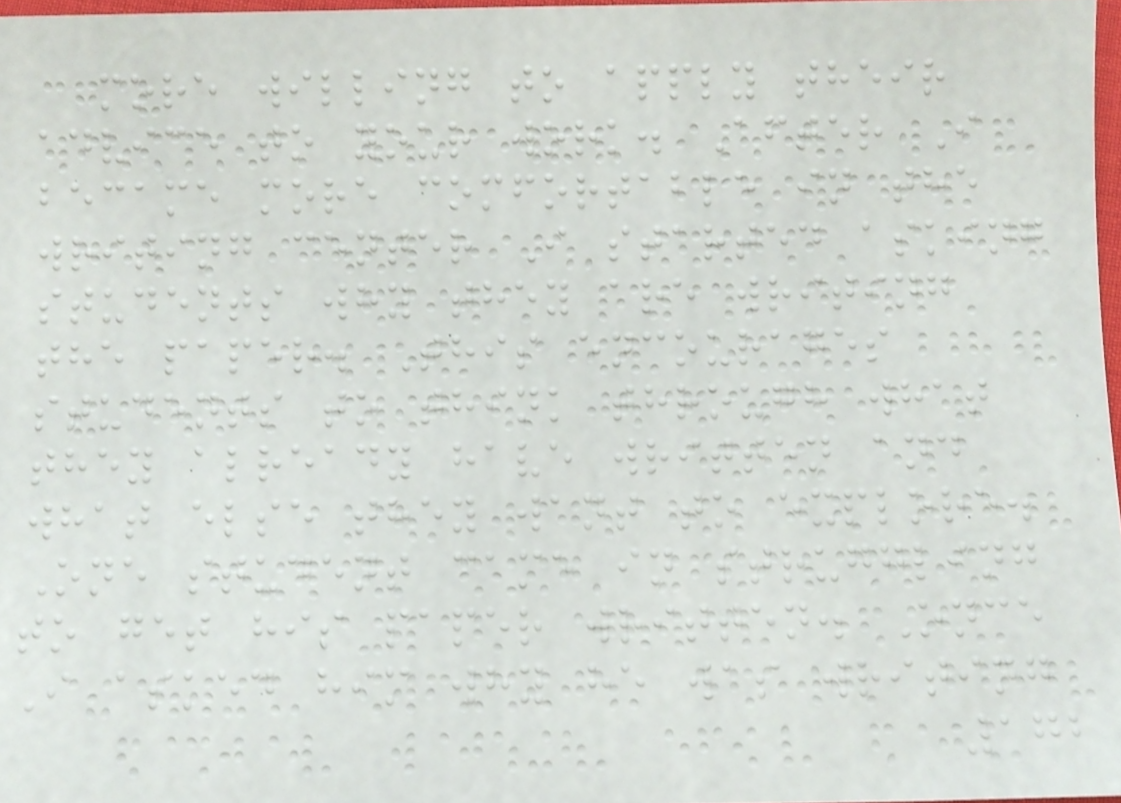more willing to apply their
advice to your work. After I
became more comfortable in the
writing center I started asking
students why they are writing
the paper. This encourages
students to think through what
they already have written and
what else they want to explore.
One student came in struggling
to get his paper written. Once
I asked him why he was writing
172
